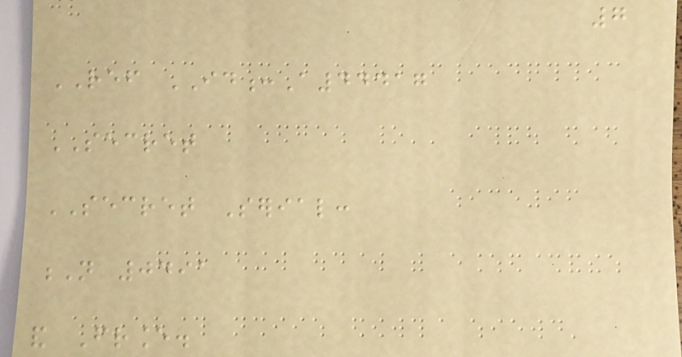7
REF ID:A44417
SECRET
SECRET Serial:
N 0491
and France.
